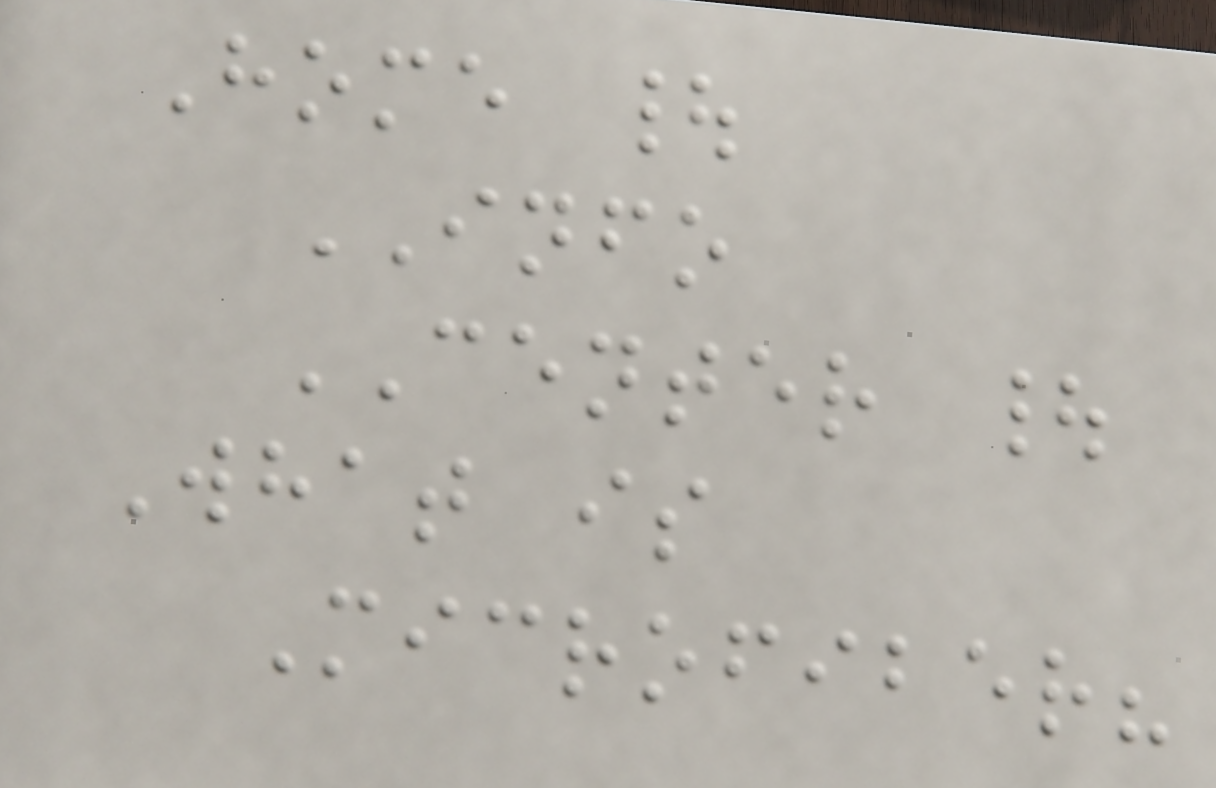Home |
INFO
CENTER |
What is
Microfiber?
